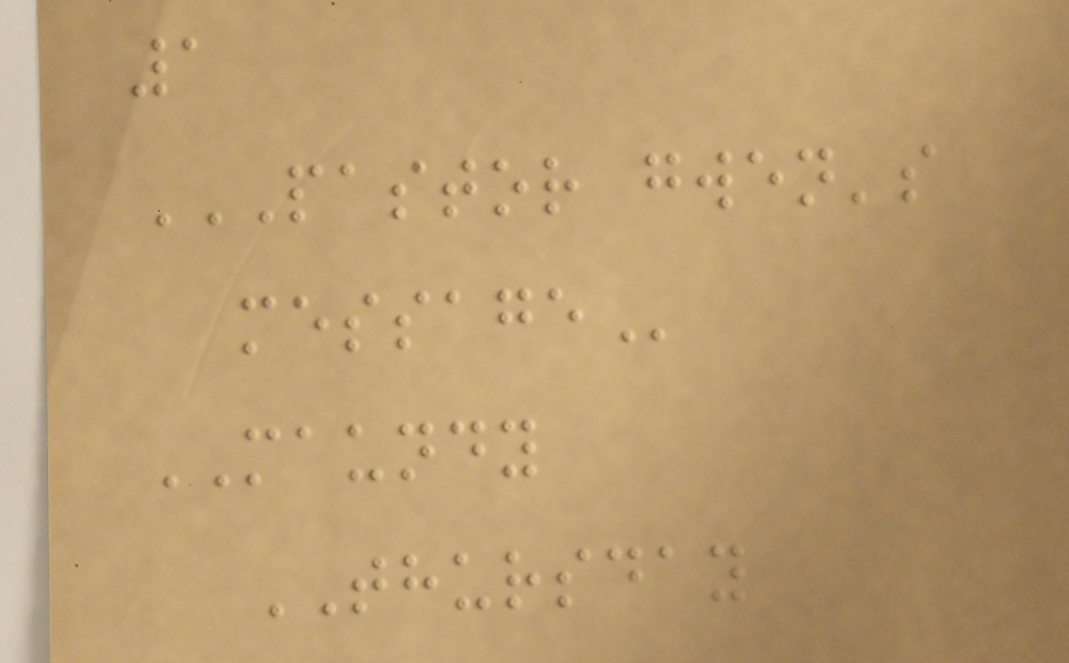1
PASTOR GWEN'S
MESSAGE
MAUNDY
THURSDAY
